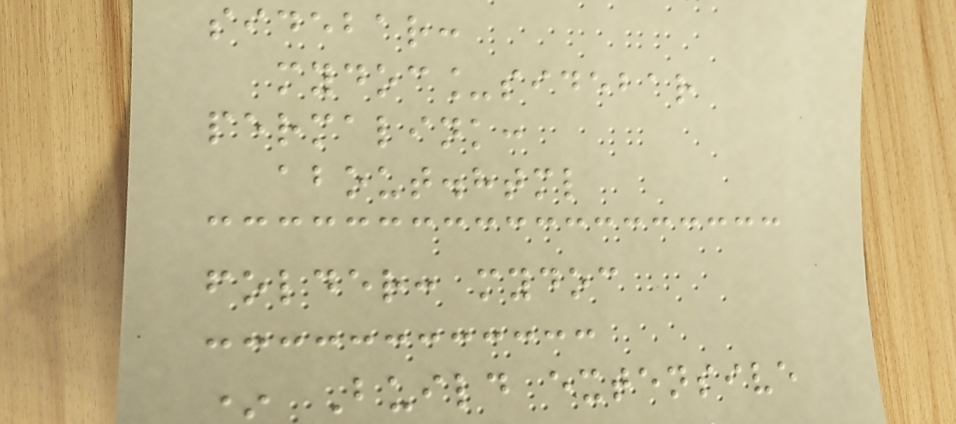sidebar:
mydoc_sidebar
permalink:
about.html
folder: mydoc
* Build extensive
